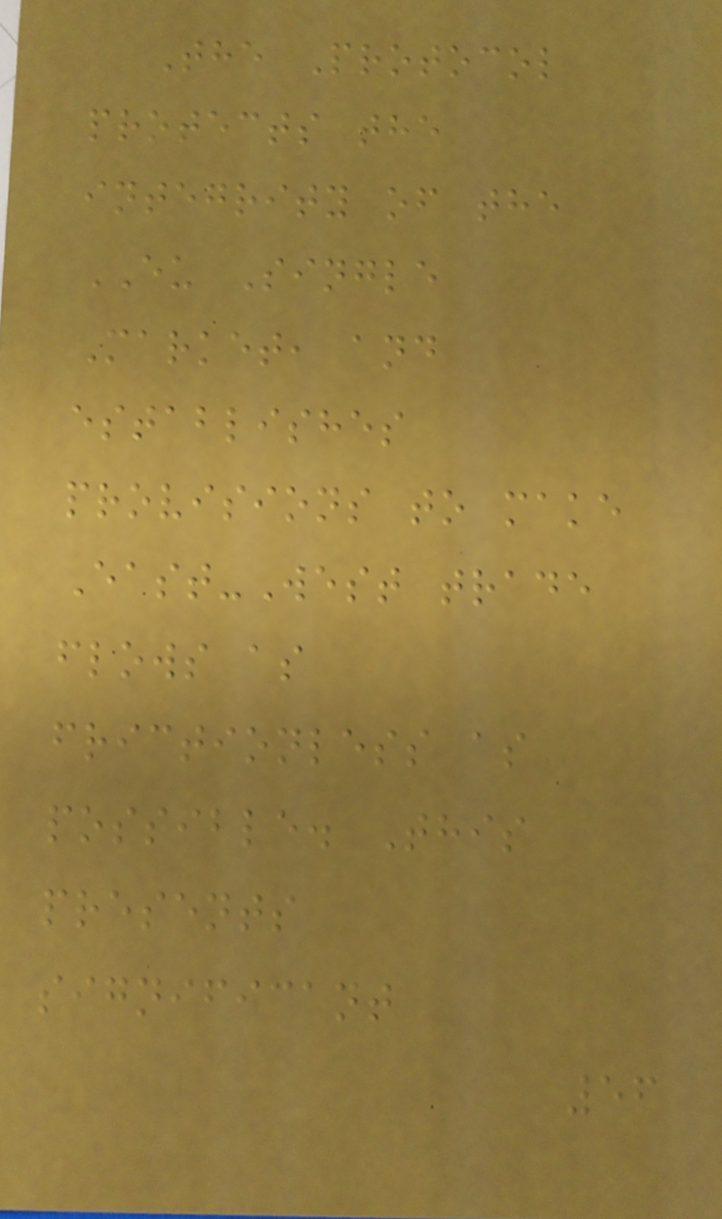The Protocol
protects the
integrity of the
EU Single
Market, and
establishes
provisions to make
East-West trade
flows as
frictionless as
possible. This
presents
significant
56
